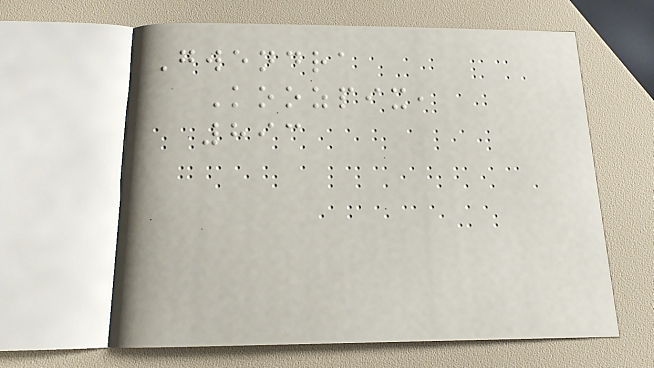Gwendra
Koozpix,
893
